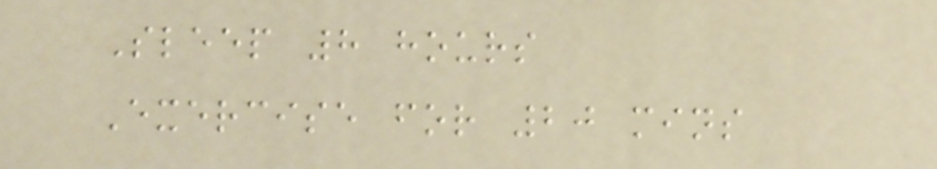Sleep 8 hours
Exercise for 20 mins
